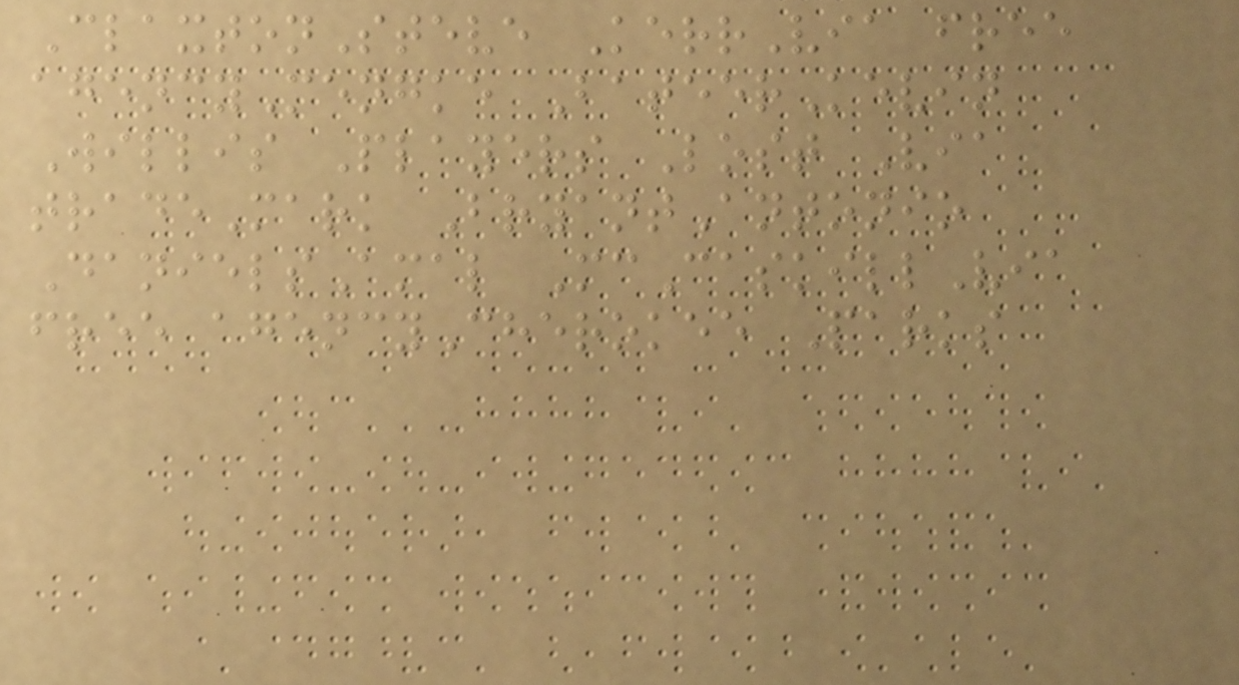ClaxtonSteve KerrVia free
agencyMengke BateerKevin
Willis Players Lost Via
tradeMark BryantAntonio
DanielsAmal McCaskillVia
free agencyCherokee Parks
